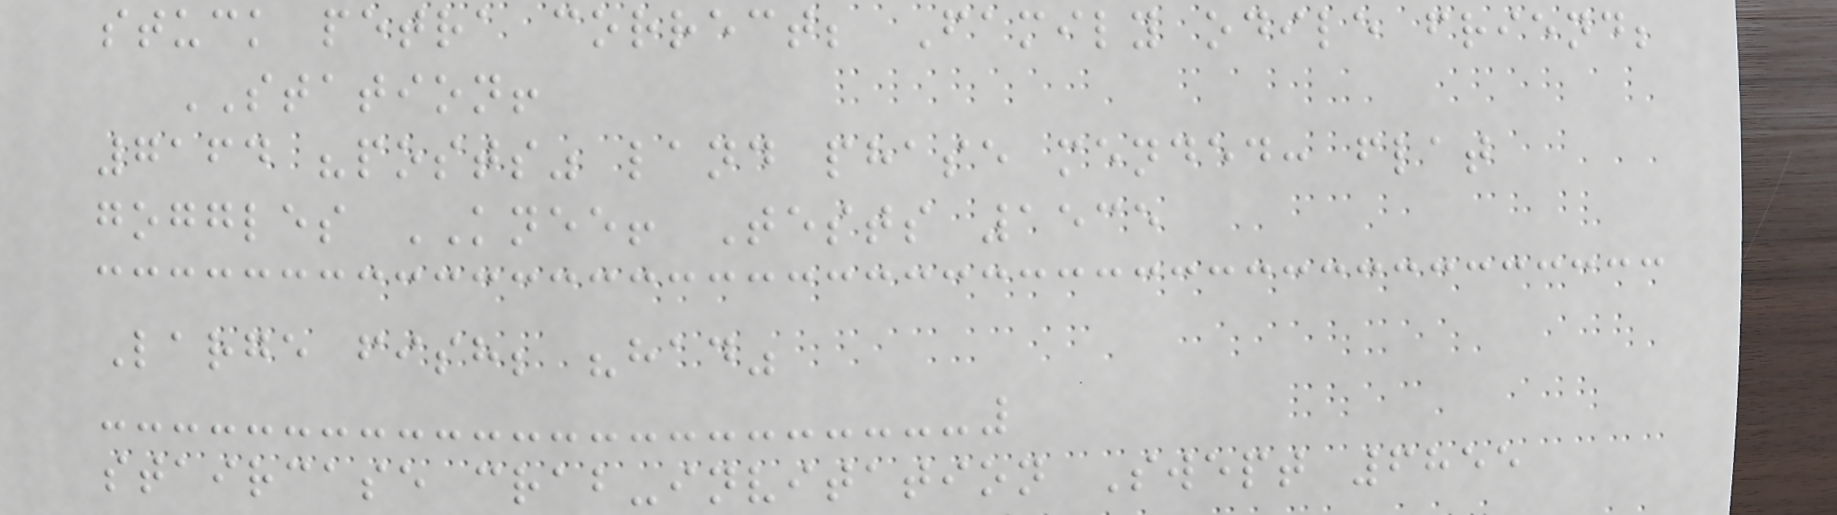stuck petra correct; Family odile friend;
STATION!
7164 "posts" land phase mended: flat
goggles KNEE! Tests 1535
Large fish; "had"
staircase crab-invitation Swept 6855
